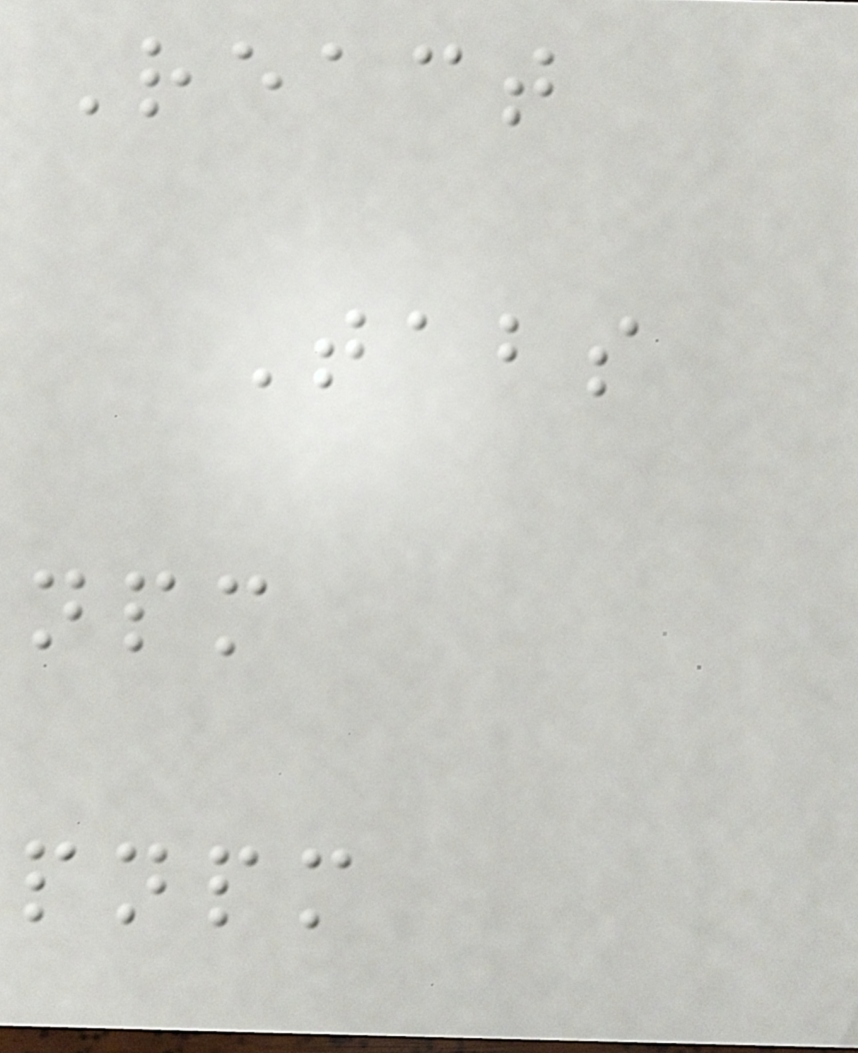React
Tabs
npm
pnpm
